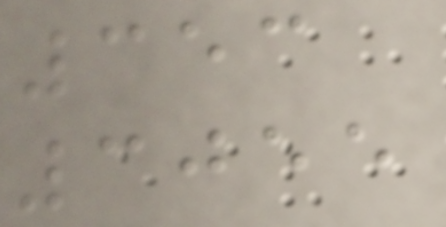353
3055
